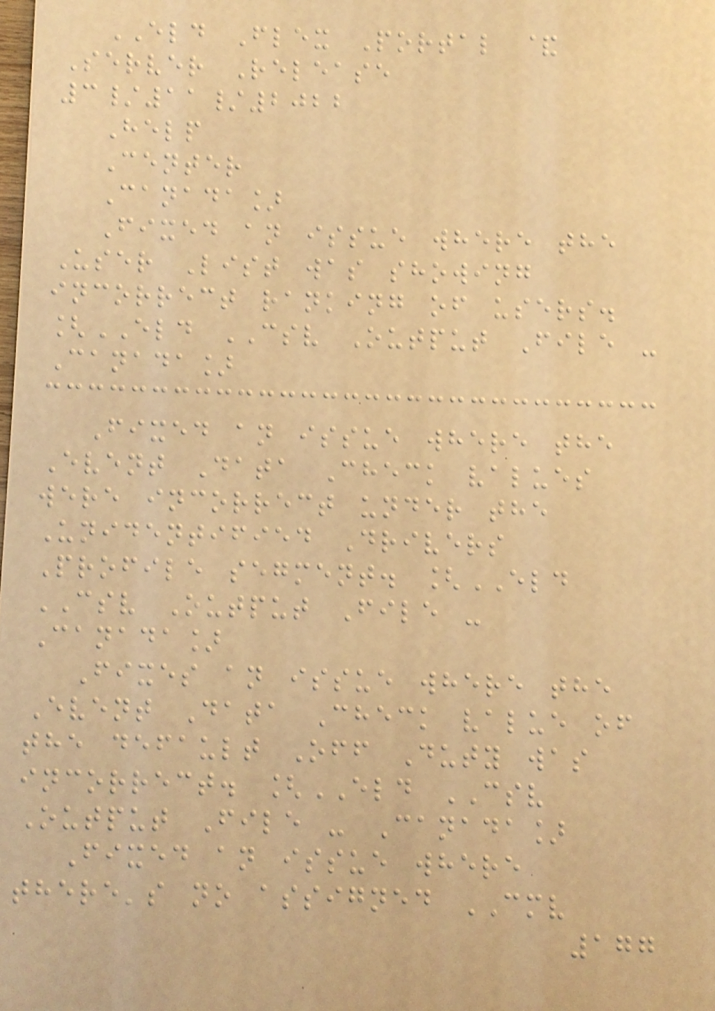ELD Flex Portal &
Server Release
3/11/2022
Help
Center
Canada]
Fixed an issue where the
User List was showing
incorrect ranking of users.
[ELD CSV Output File -
Canada]
Fixed an issue where the
Event Data Check values
were incorrect under the
Unidentified Drivers
Profile segment. [ELD
CSV Output File -
Canada]
Fixes an issue where the
Event Data Check value of
the default Off Duty was
incorrect. [ELD CSV
Output File - Canada]
Fixed an issue where
there's no assigned CMV
177
